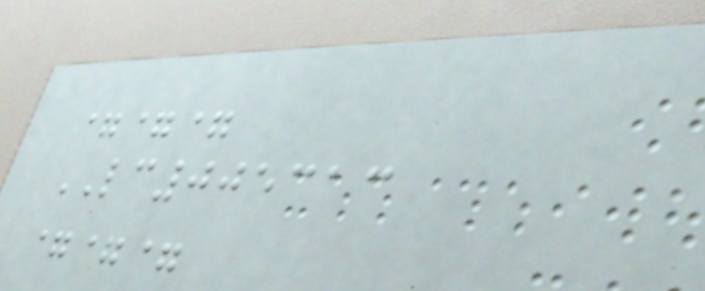===
LC005313
===
